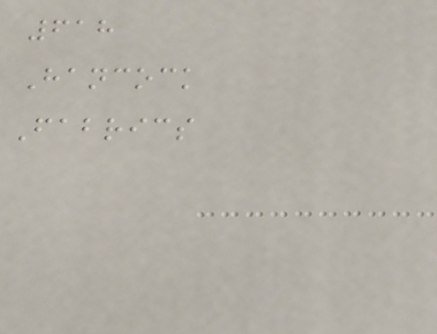618
Hancock
Fabrics
